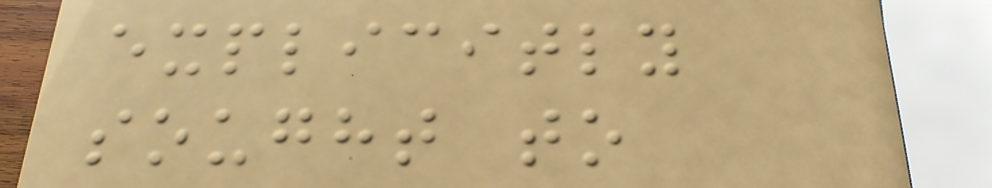explicitly
sought to
